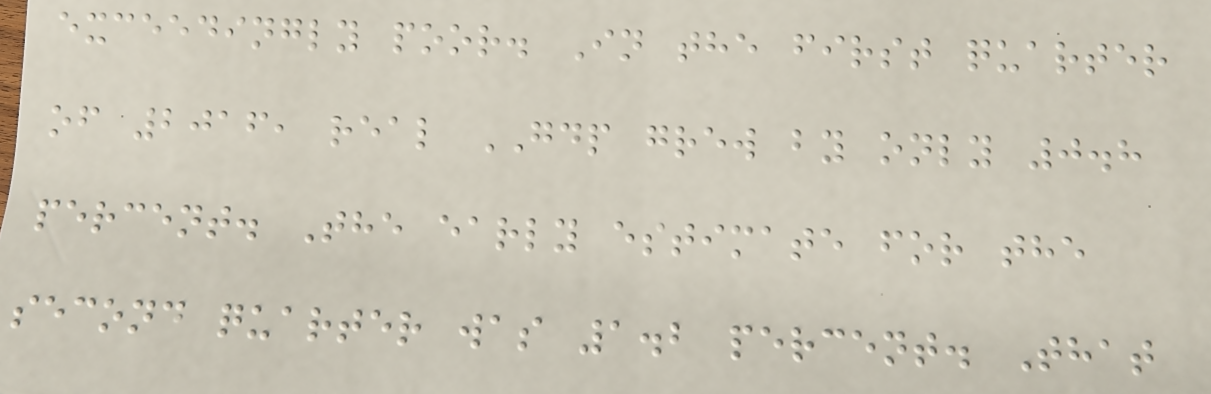exceedingly poor. In the first quarter
of 2016, real GDP grew by only 0.8
percent. The early estimate for the
second quarter was 1.2 percent. That
